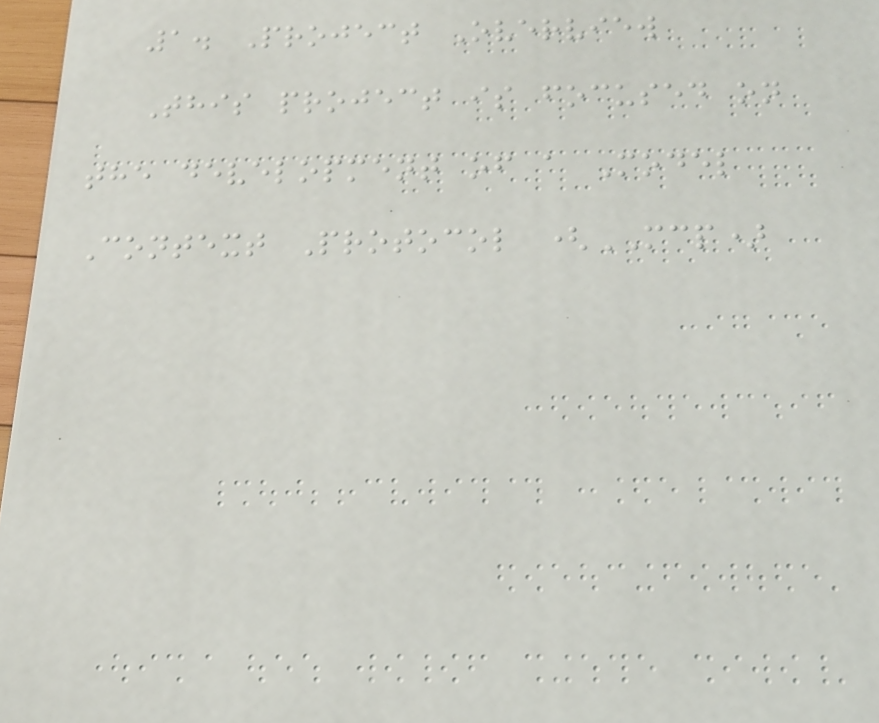1. Project Overview
This project is focused on
the development of a Model
Context Protocol (MCP)
